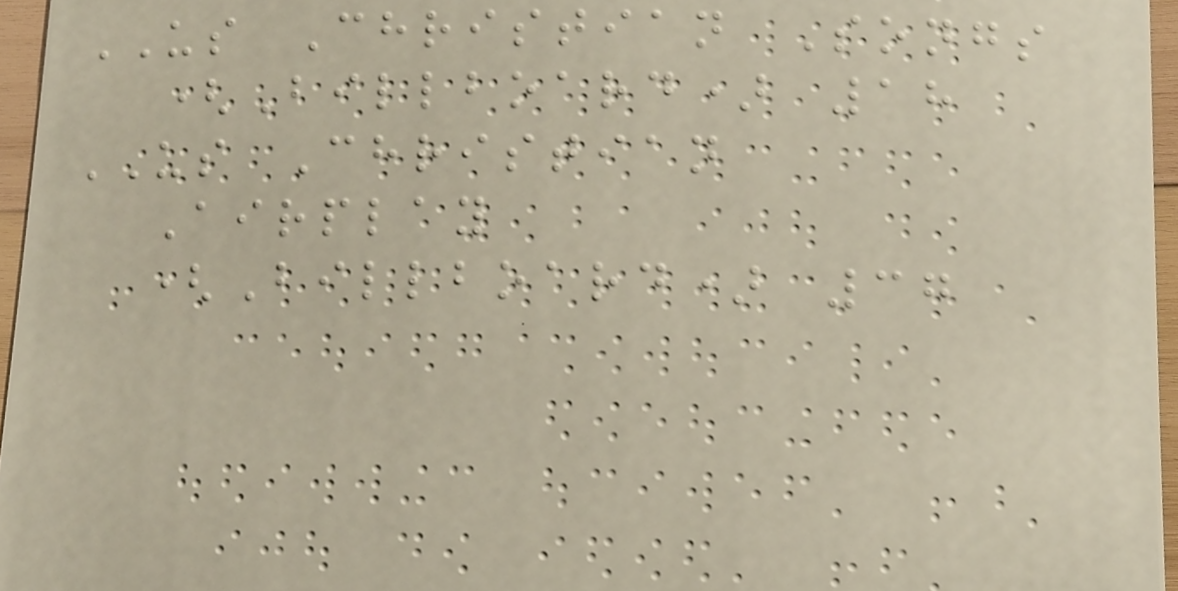US Christian Songs
(Billboard) 18
US Christian
Airplay
(Billboard) 37
